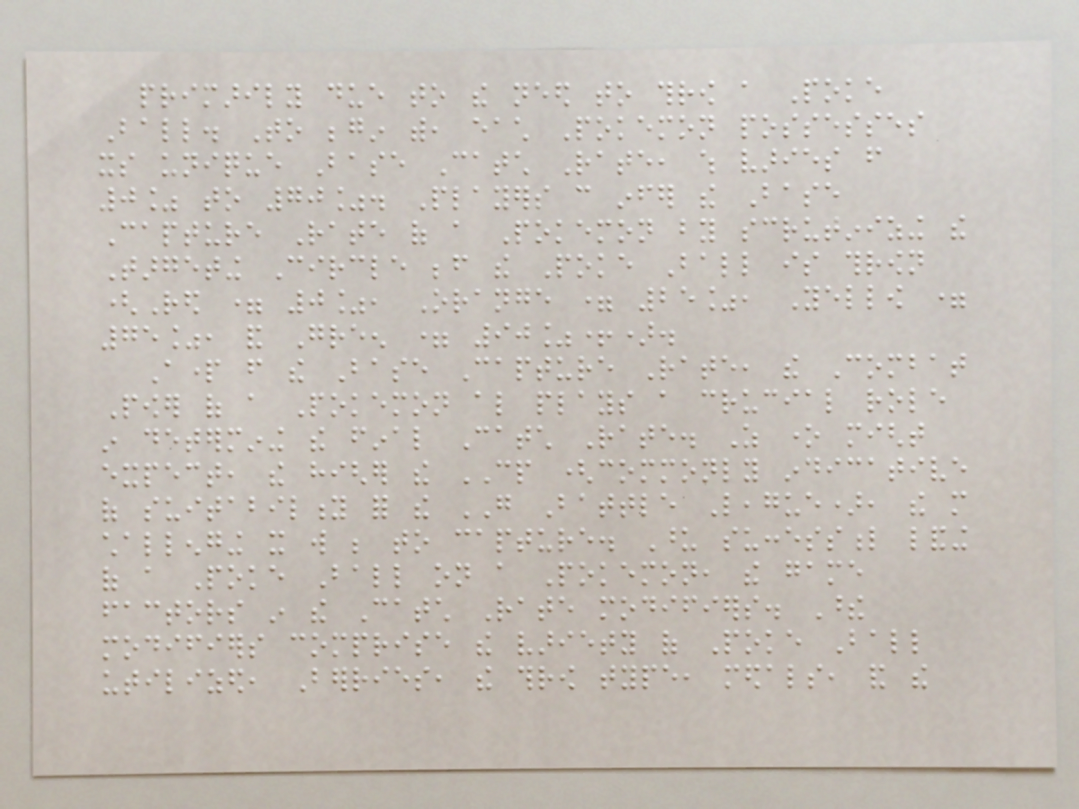primarily due to the need to throw a Poke
Ball. To begin with, each Pokemon possesses
its unique Base Catch Rate, which varies from
0% to 70%. Players can infer the Base
Capture Rate of a Pokemon by scrutinizing the
Targeting Circle before the Poke Ball is thrown
(Red = 0%, Orange = 25%, Yellow =
75%, and Green = 90%+).
Apart from the Base Capture Rate, the Combat
Power of a Pokemon also plays a crucial role
in determining the final Catch Rate. As one might
expect, the higher the CP (commonly indicative
of suitability for the GO Battle League), the more
challenging it will be to capture. Upon successful landing
of a Poke Ball on a Pokemon, the game
factors in the Catch Rate modifiers. These
modifiers comprise the variety of Poke Ball
utilized, Berries, the throw type, medals, and the
